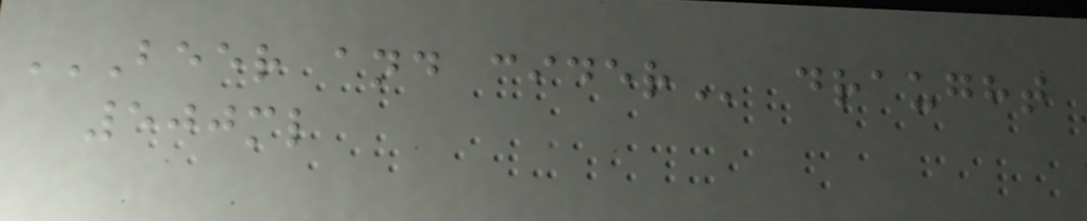BEER AND CIDER draught
500ml
